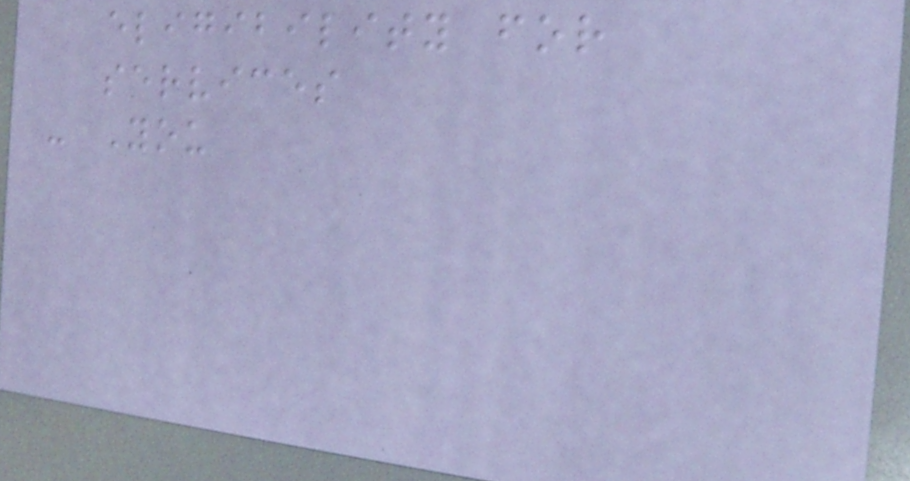eligibility for
services
- You
